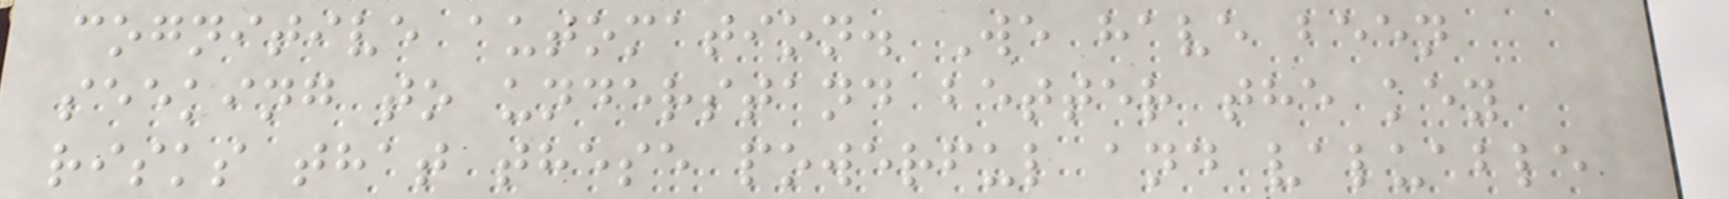cognitive automation. We have been
seeking to understand better the key
risks that these powerful and valuable
